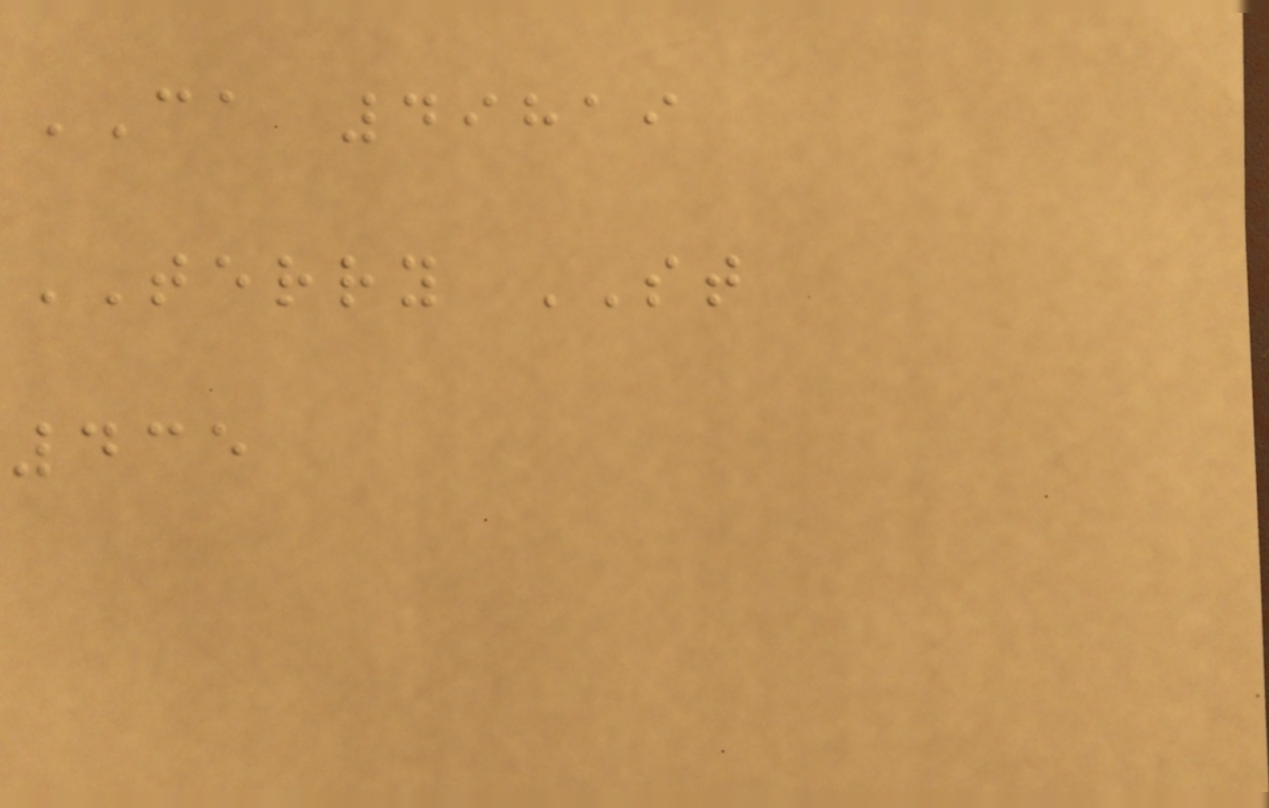CA 49819
TERRY ST
435
